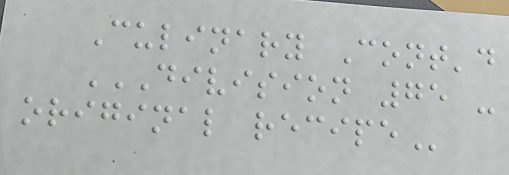Culinary Cont'd
DIVISION 75 -
ORIGINAL RECIPE
